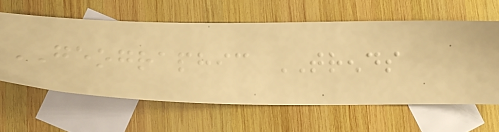GEOGRAPHIC TRENDS
